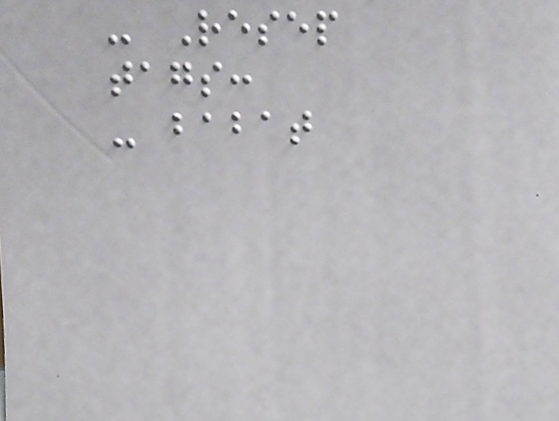- Resep
tags:
- babat
